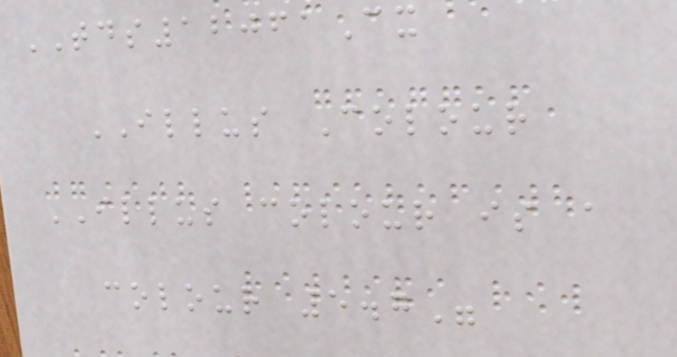TDS12061Cx
ILLUS Colour
ILLUS colour is a
colour 5.7"
